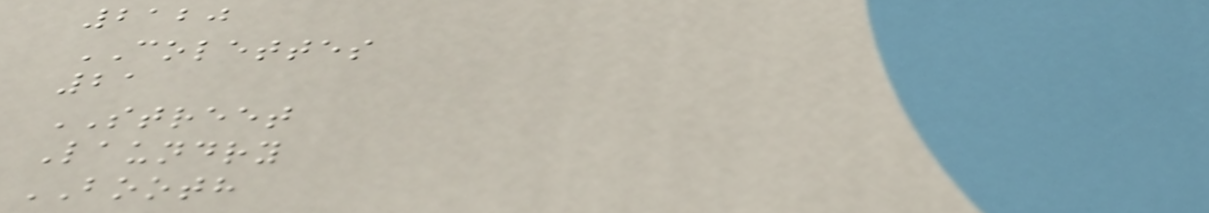2120
COLETTES
21
STREET
Laundry
BOOTH
